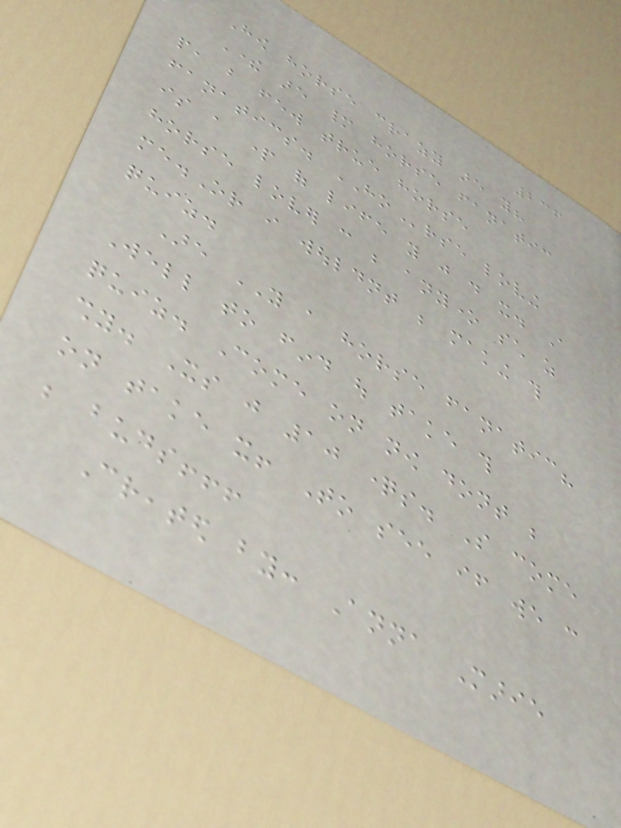236
How horse crazy are you?
There are many horse fanatic
people, but few true horse
fanatics. HOrse loving
is a part of life you just do it. A
horse lover can be anyone such as
me.Or i wouldnt be making this
quiz.
Are YOU a horse fanatic?
Well to find out take this
quiz. Come on now dont be
shy. Its just 10 questions. So come
on take it! To see if we can
be buds!!!
Created by: Anna Marie
